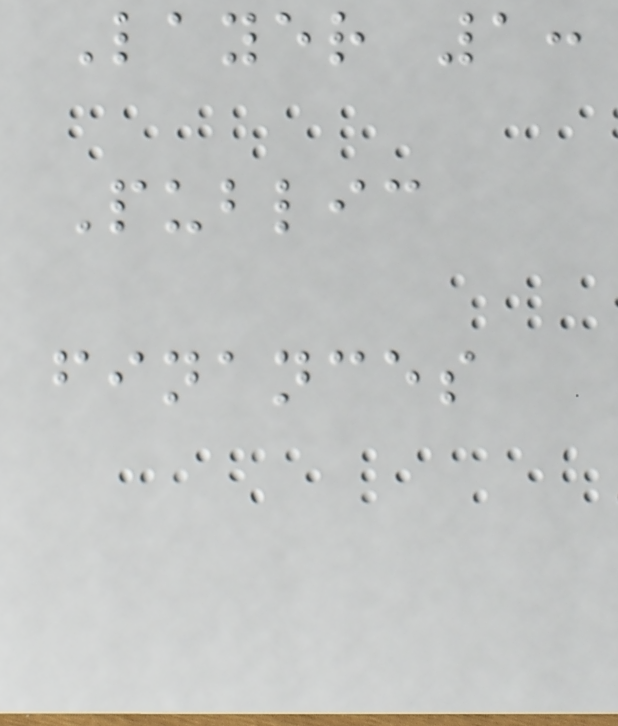Layer 1:
Public
finances
